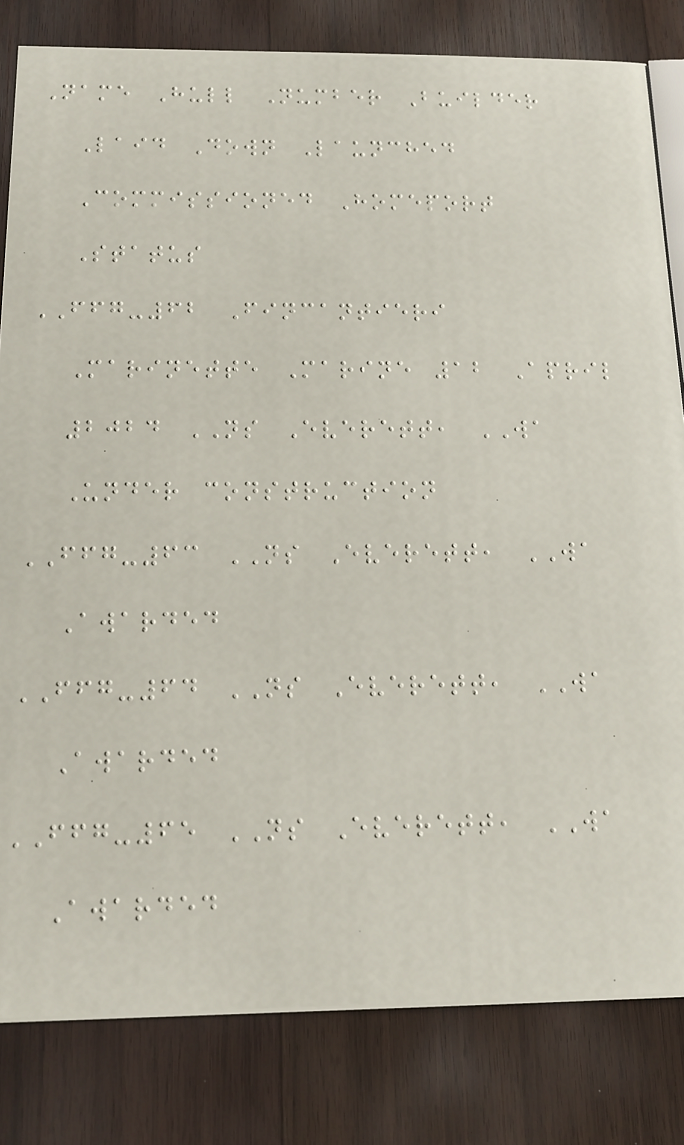Name Hull Number Builder
Laid Down Launched
Commissioned Homeport
Status
FFG-62 Fincantieri
Marinette Marine 12 April
2024 NS Everett, WA
Under construction
FFG-63 NS Everett, WA
Awarded
FFG-64 NS Everett, WA
Awarded
FFG-65 NS Everett, WA
Awarded
